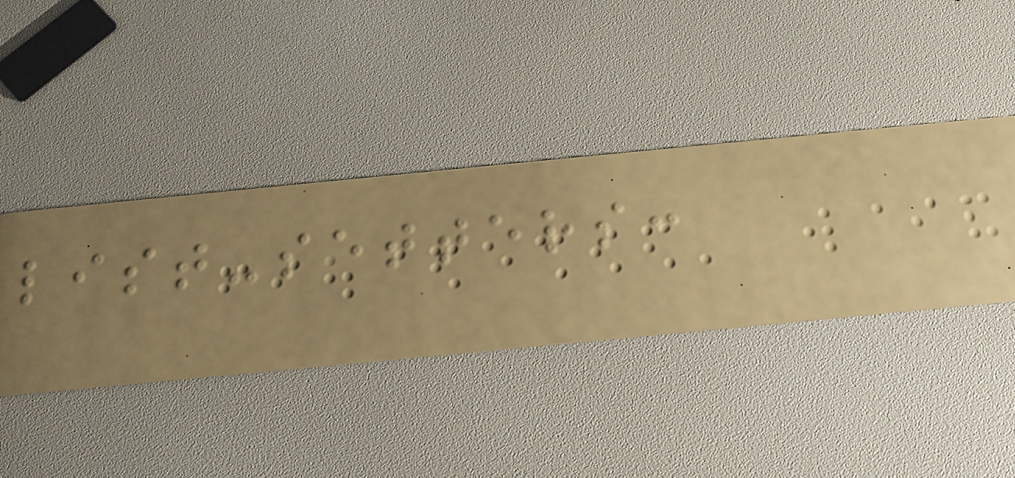list-setters:
